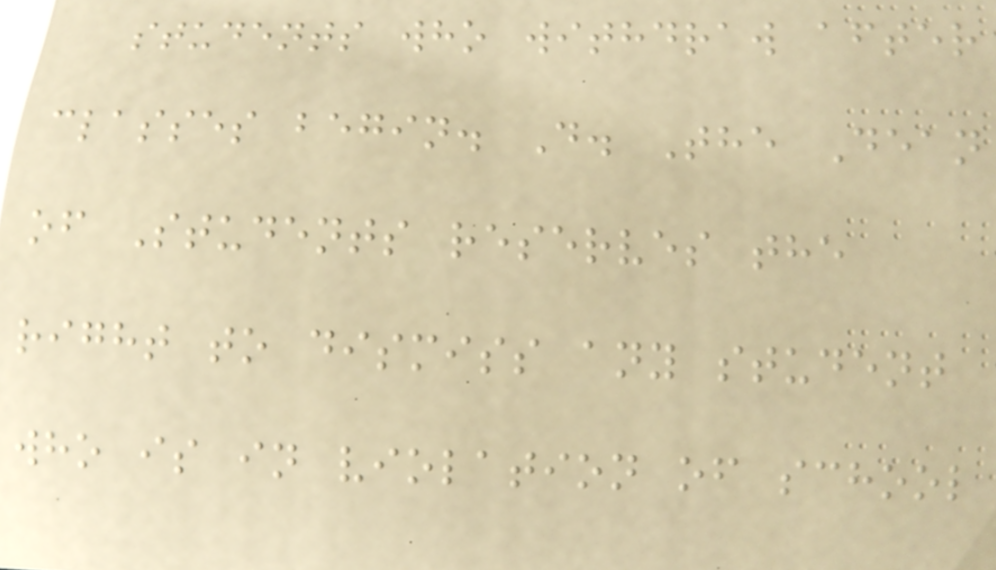students who withdraw after
classes begin. D. The Dean
of Students reserves the
right to dismiss any student
who is in violation of school
